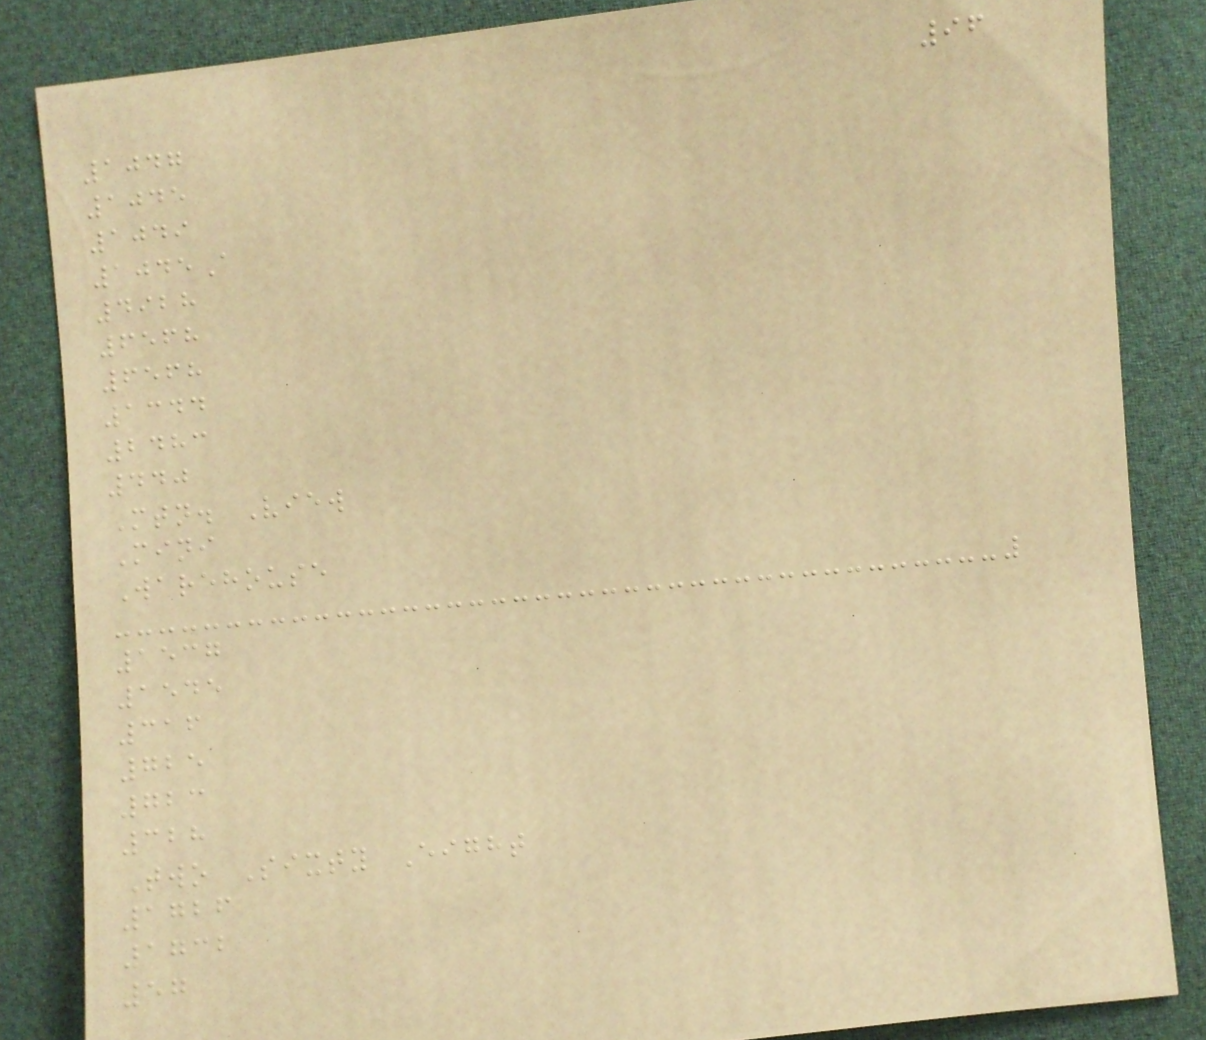96
1047
1045
1049
1045A
4928
6568
6568
1344
2483
440
Mtn. View
Mini
Warehouse
1537
1545
316
725
723
328
Two Sixty Eight
1726
1732
57
